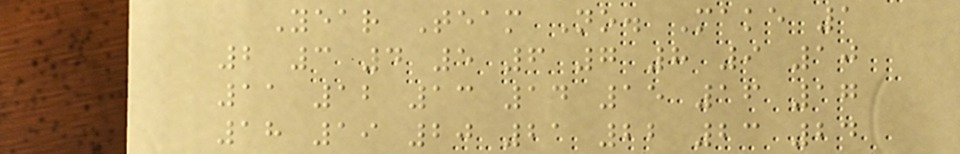Year Team No. Make 1
2 3 4 5 6 7 8 9 10
11 12 13 14 15 16 17
18 19 20 21 22 23 24
